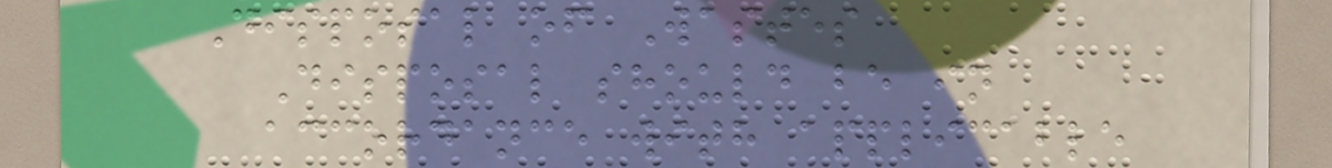Disposal of Wastes
Disposal should be in
accordance with applicable
